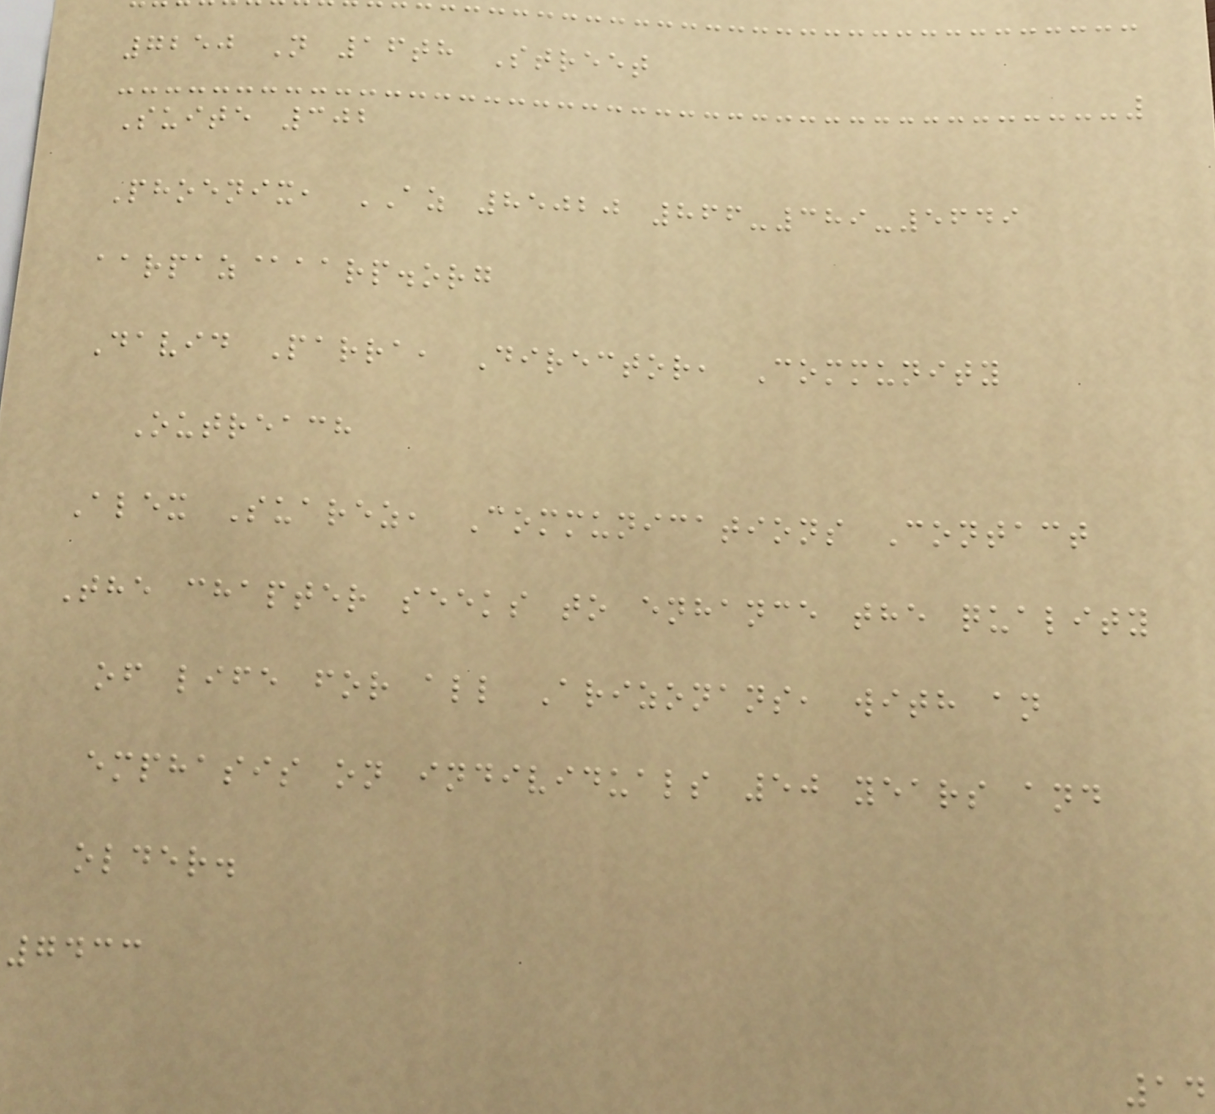7250 N 16th Street
Suite 302
Phoenix, AZ 85020 866-389-5649
aarpaz@aarp.org
David Parra, Director, Community
Outreach
Alex Suarez, Communications Contact
The chapter seeks to enhance the quality
of life for all Arizonans, with an
emphasis on individuals 50 years and
older.
7433
14
